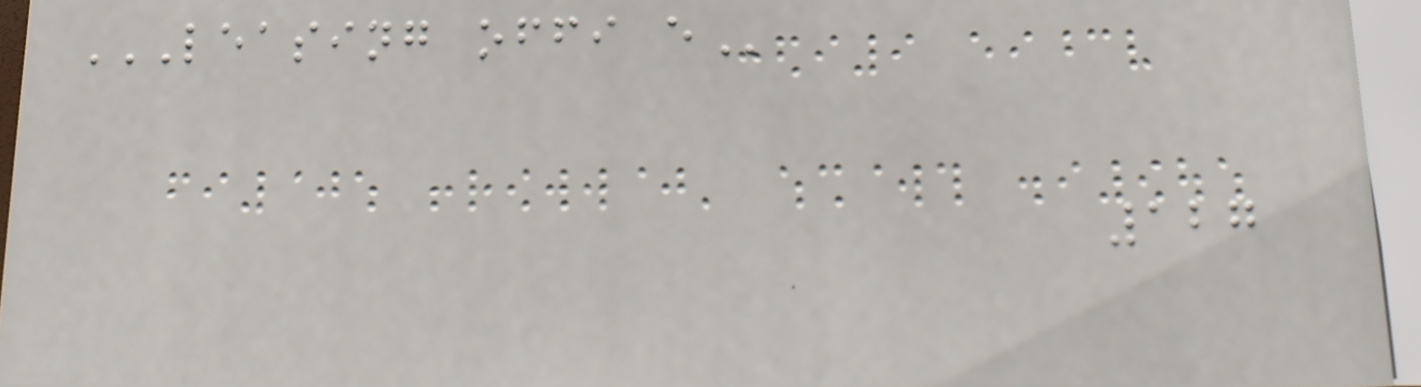LEASING OFFI E
127
